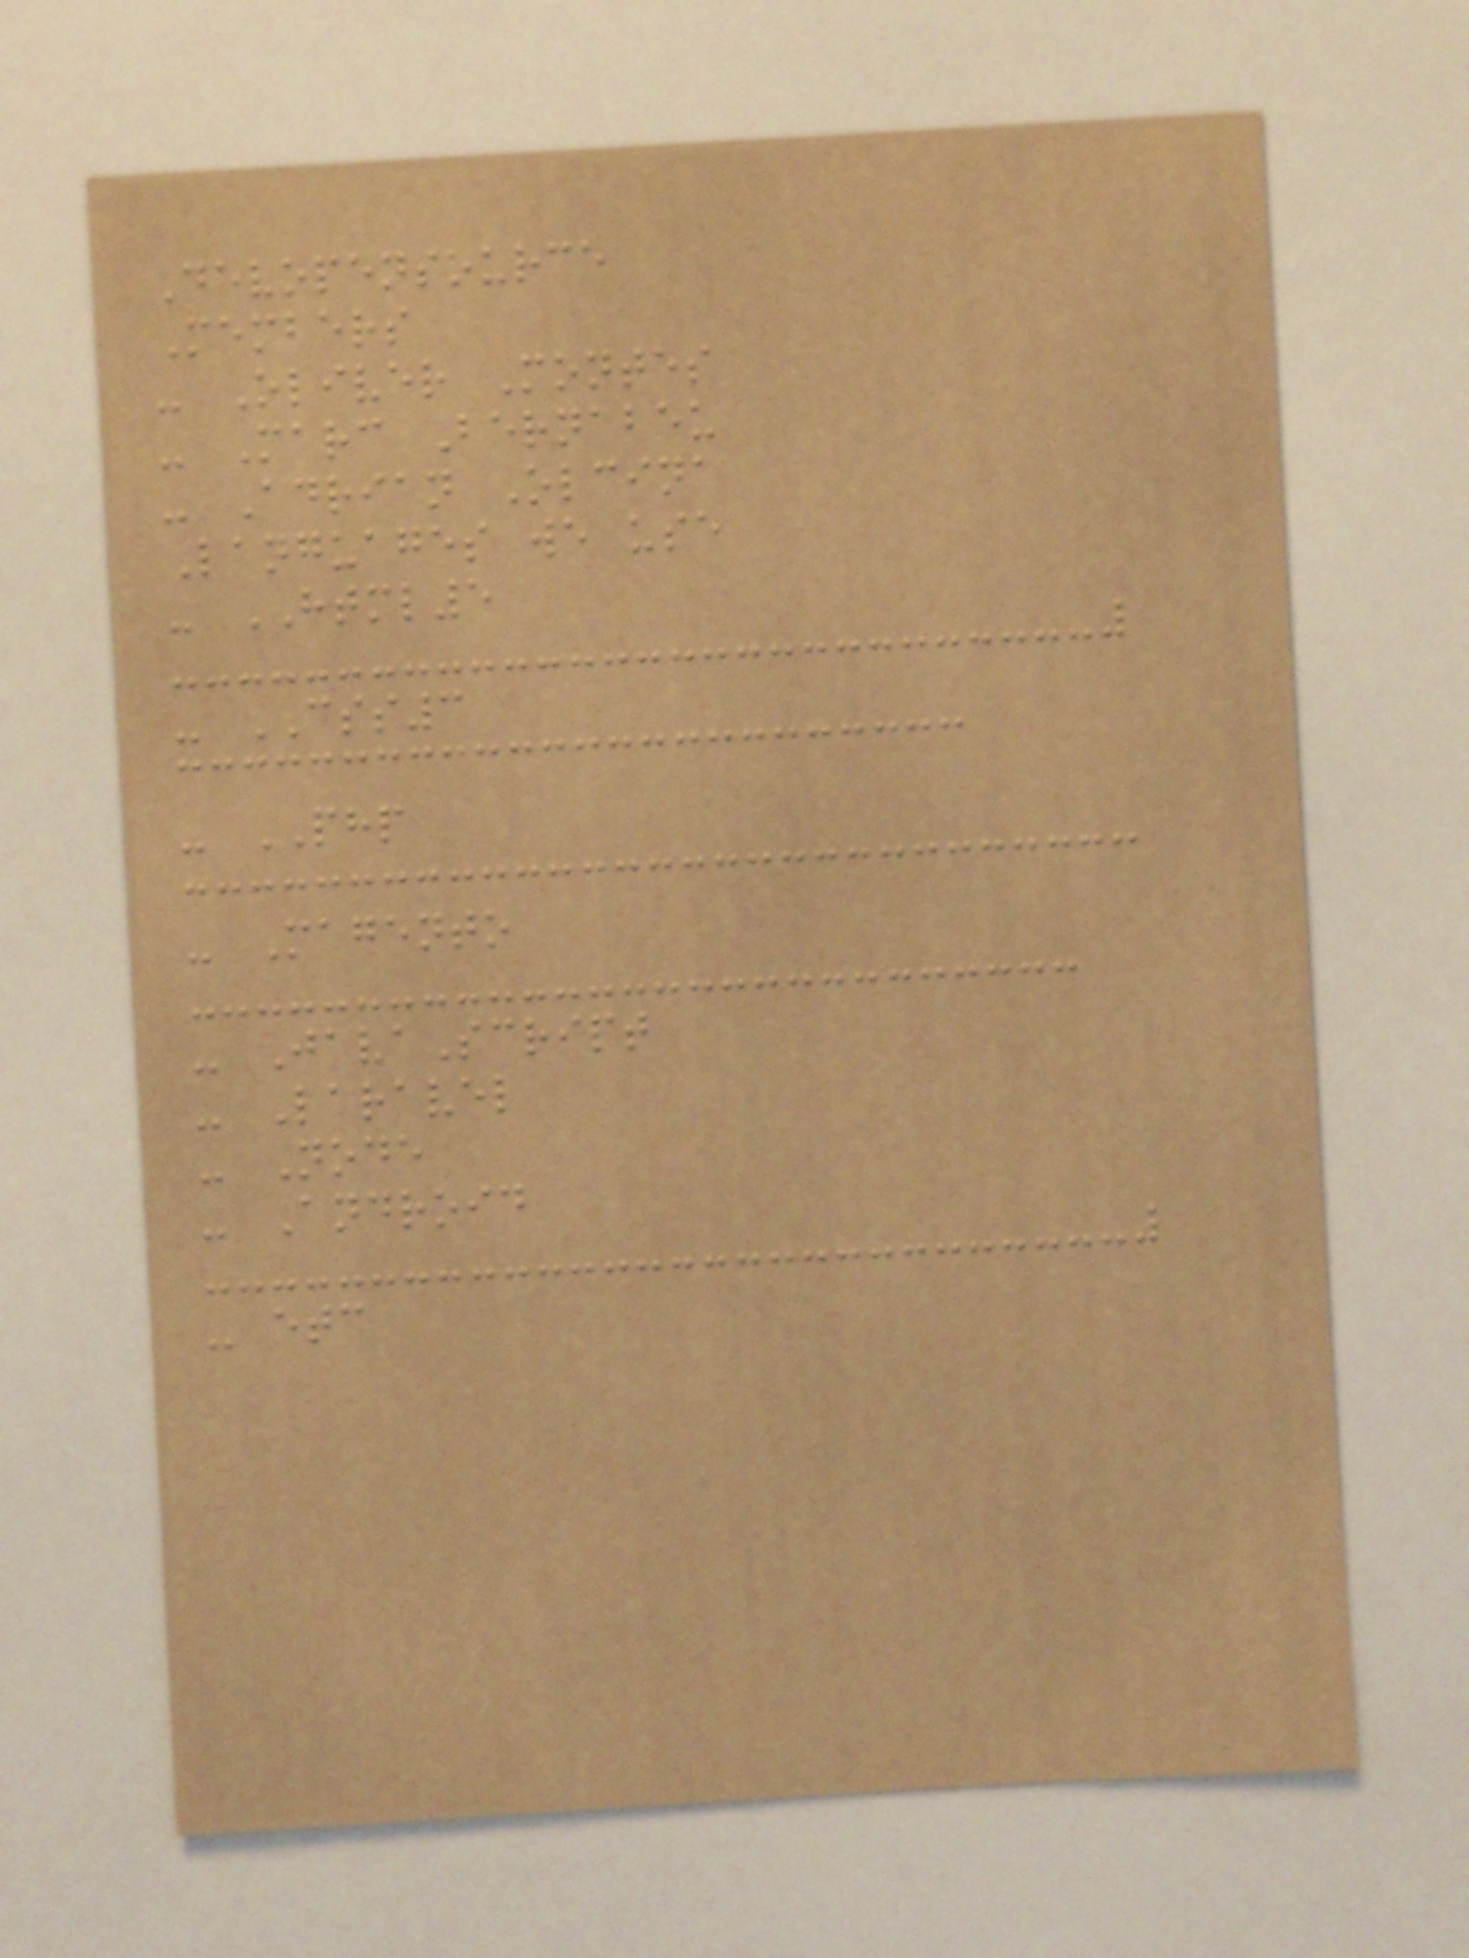Devopensource
Members
- Oliver Montes
- Marc Bernabeu
- Adrian Olcina
Languages we use
- HTML5
- CSS3
- PHP
- Magento
- JavaScript
- Laravel
- Node
- Android
- etc
